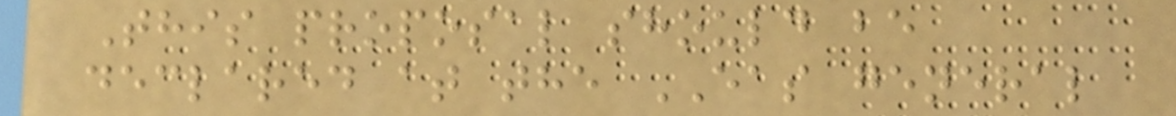This proposal should be
declared at the EAS general
